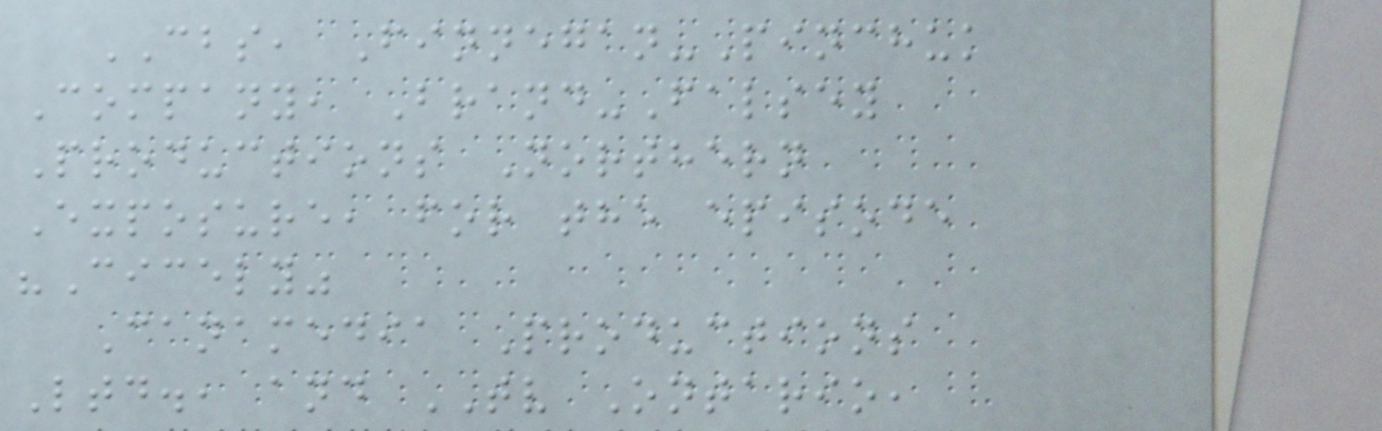CBS, Finnegan-Pinchuk
Company, Brand-Falsey
Productions Northern
Exposure, for the episode
"Cicely"
Canamedia Productions
Ltd., and TV Ontario,
